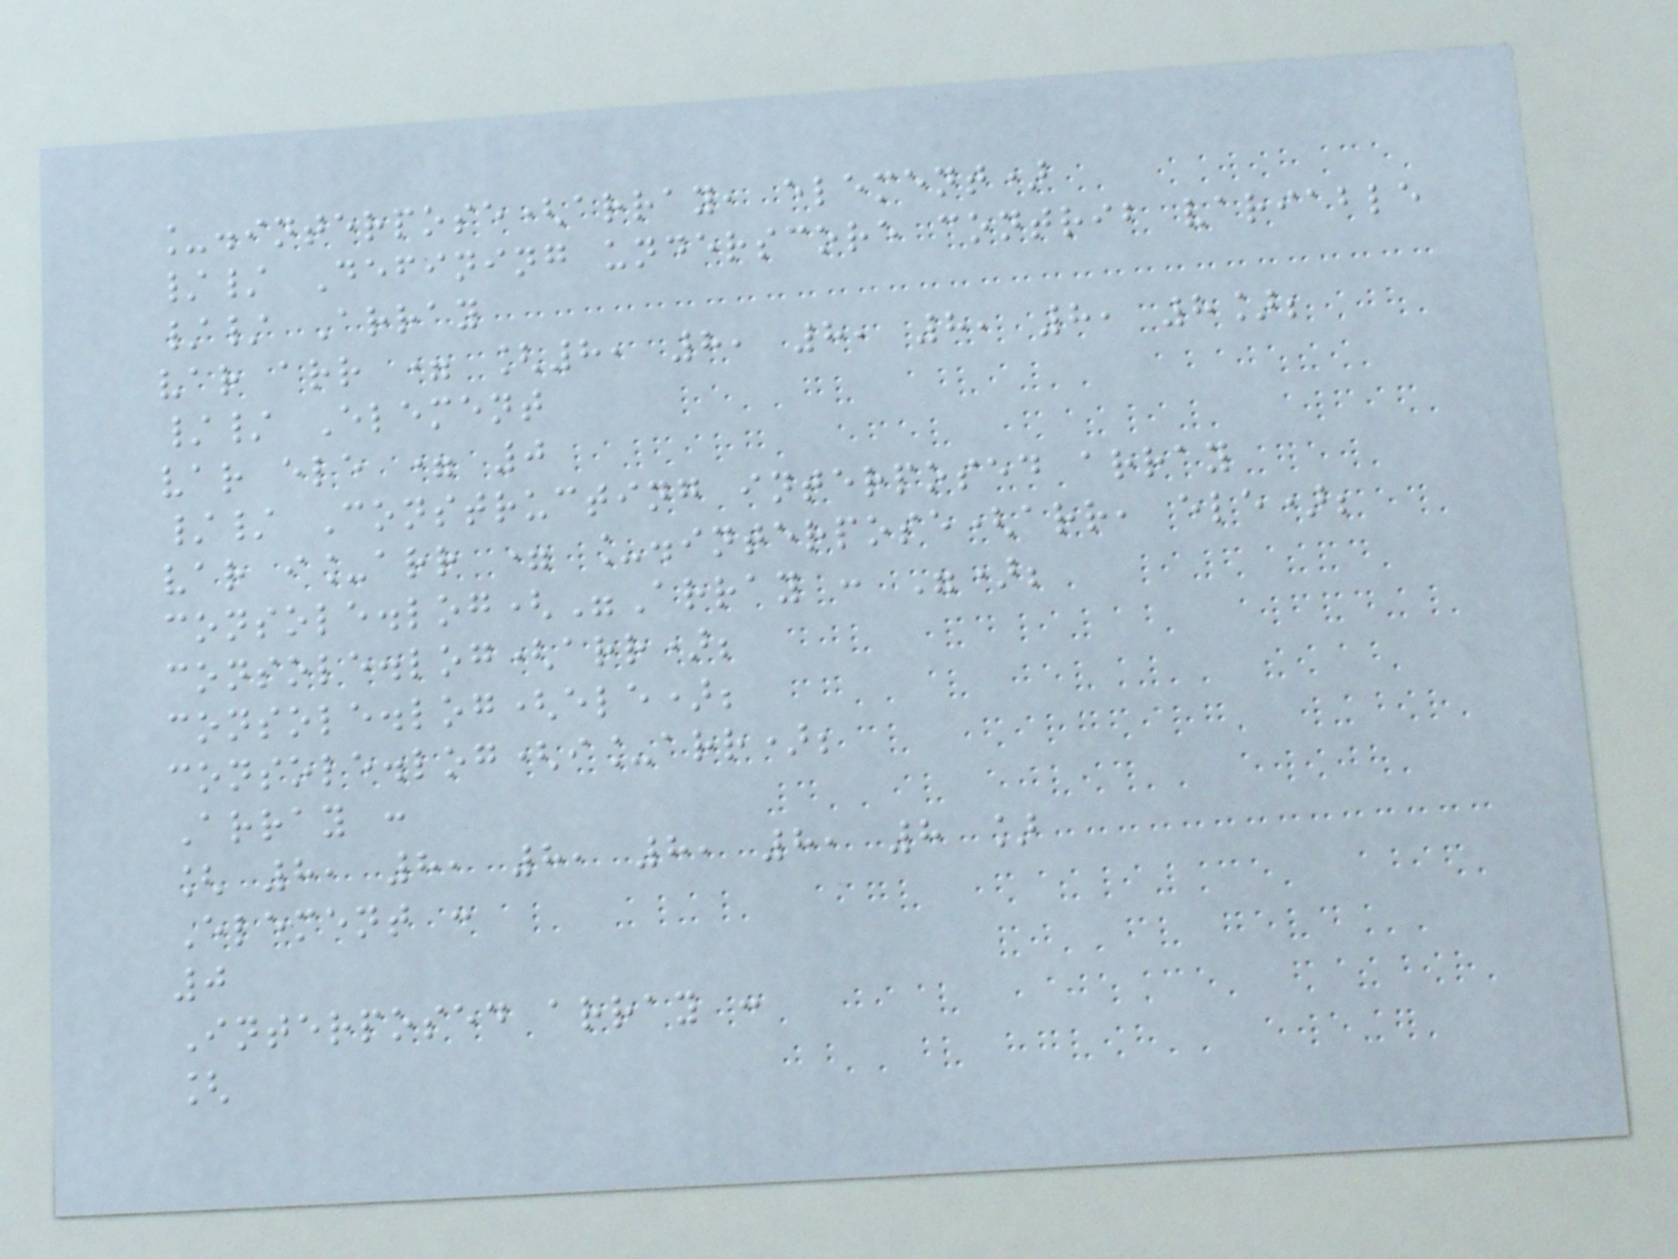_.interpose(array, element)
// Defining underscore contrib variable
// Array
var arr = [8, 8, 8, 8, 8, 8];
// Element
var ele = 0
// Constructing interposed array
var i_arr = _.interpose(arr, ele);
console.log("Array : ");
console.log(arr);
console.log(ele);
console.log(i_arr);
Array :
[ 8, 8, 8, 8, 8, 8 ]
Element :
0
Interposed array :
[
